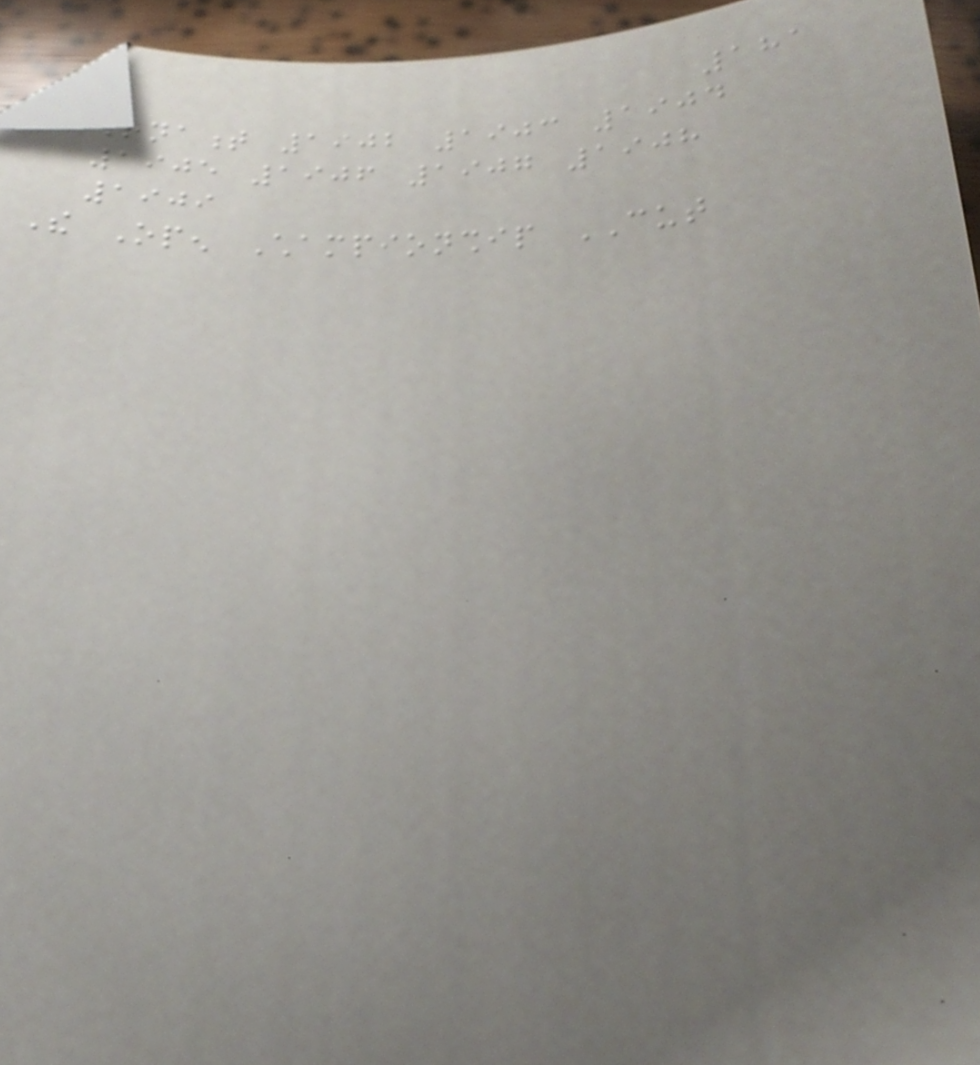181
Tournament 1902 1903 1904
1905 1906 1907 1908
1909
The Open Championship CUT
